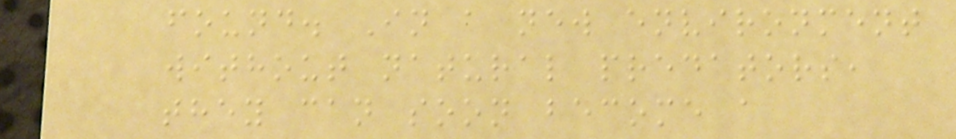found. In a new environment
without natural predators,
they can soon become a
